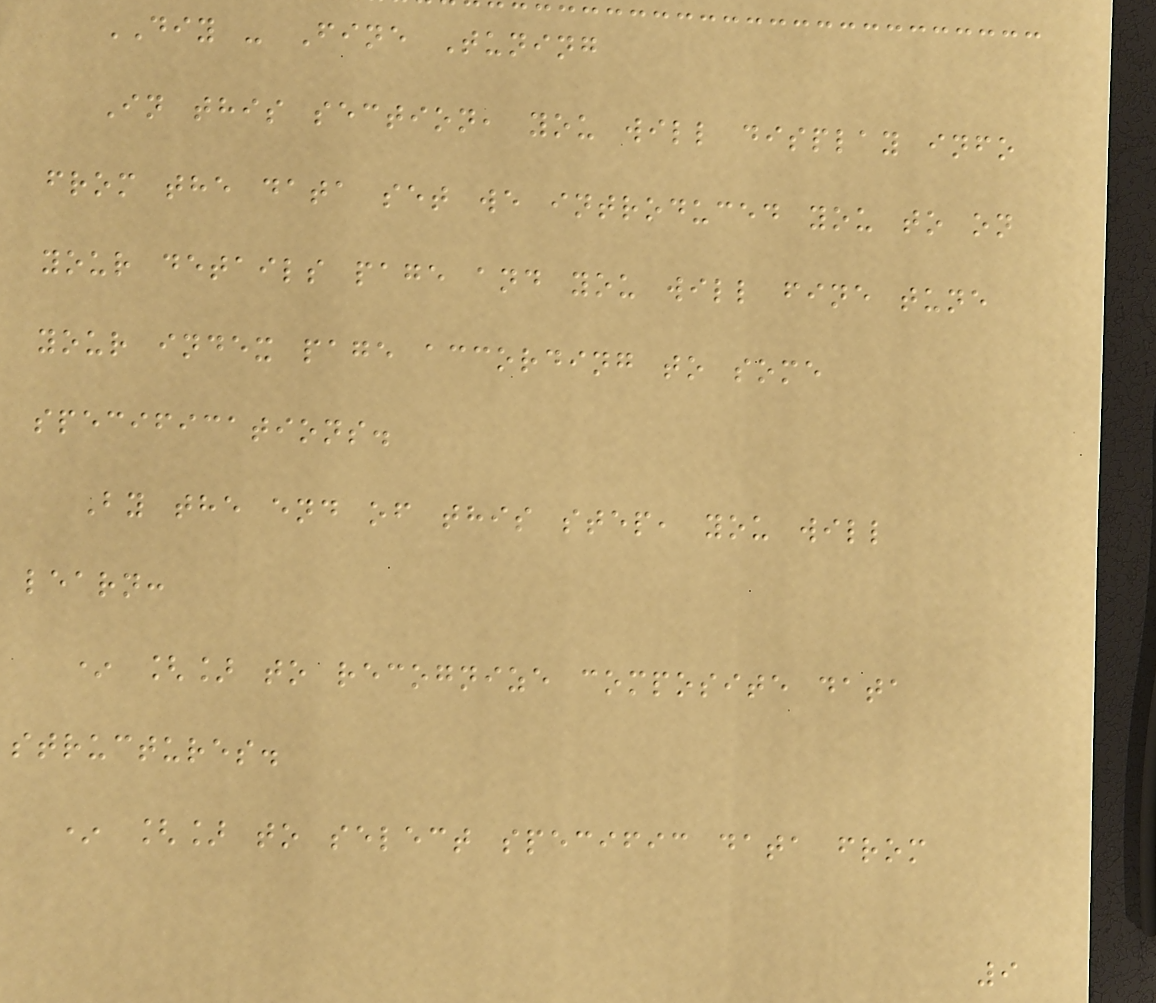DIY - Fine Tuning
In this section, you will display info
from the data set we introduced you to on
your details page and you will fine tune
your index page according to some
specifications.
By the end of this step, you will
learn:
* [] to recognize composite data
structures.
* [] to select specific data from
9
